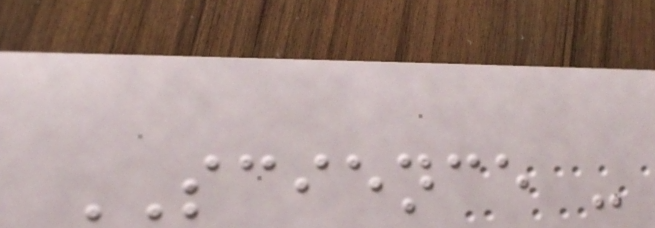SCIENCE -
